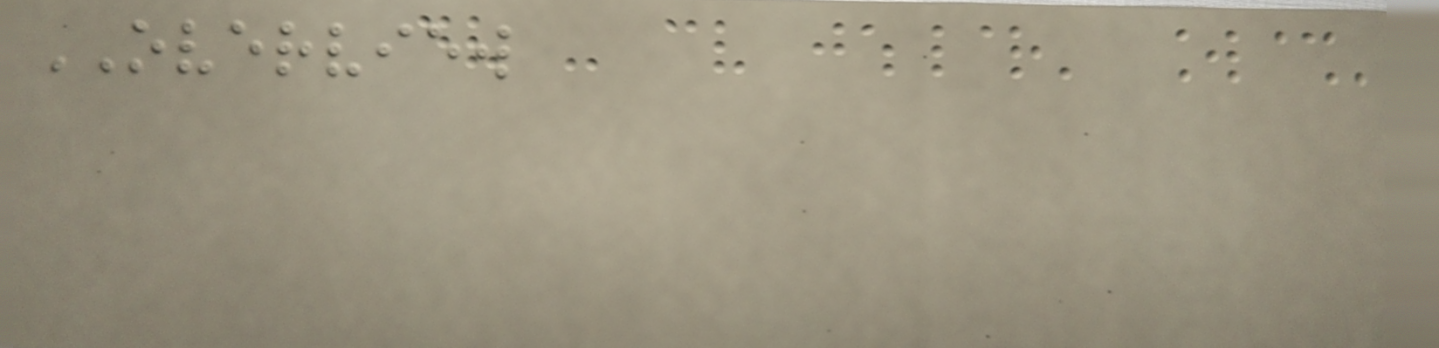OVERVIEW
